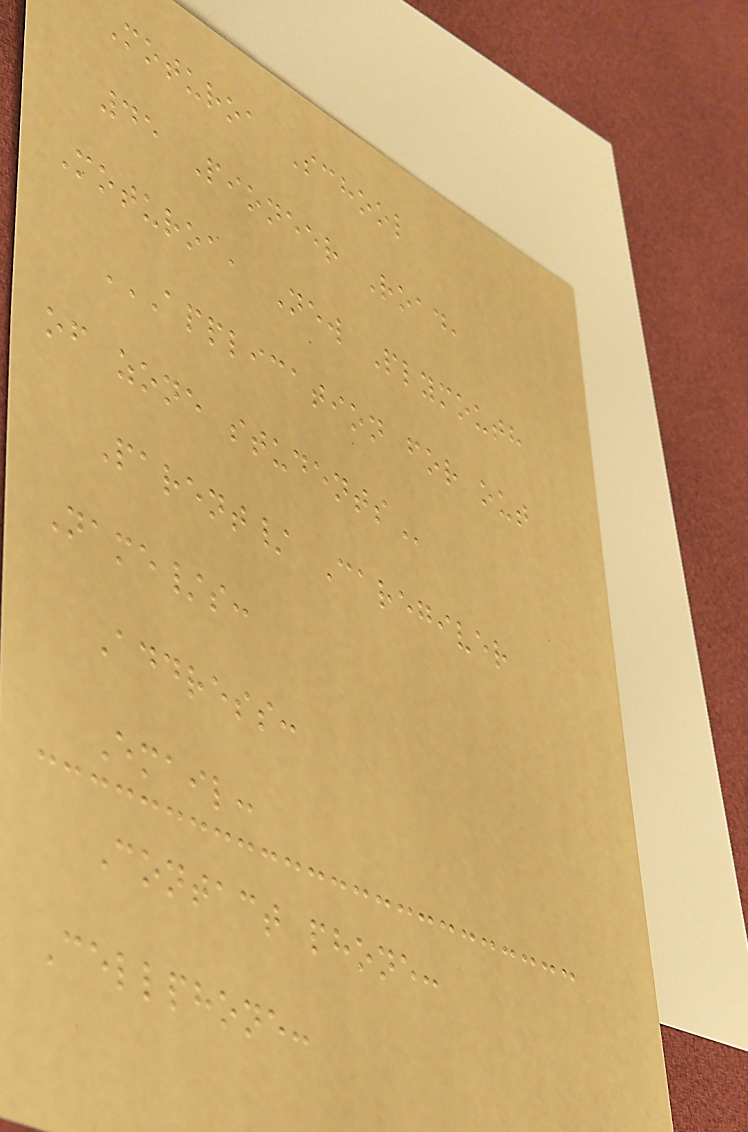Moturoa School
45 Pioneer Road,
Moturoa, New Plymouth
APPLICATION FOR OUT
OF ZONE STUDENTS
Parent/ Caregiver
Name/s:
Address:
Email:
Contact phone:
Cellphone:
